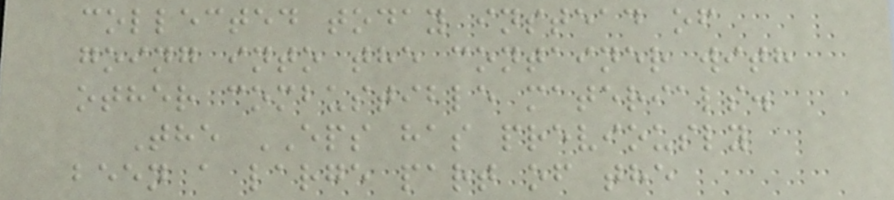collected today instead of
going into the container with
other combustible materials.
The EPS has previously
been a large part of the
